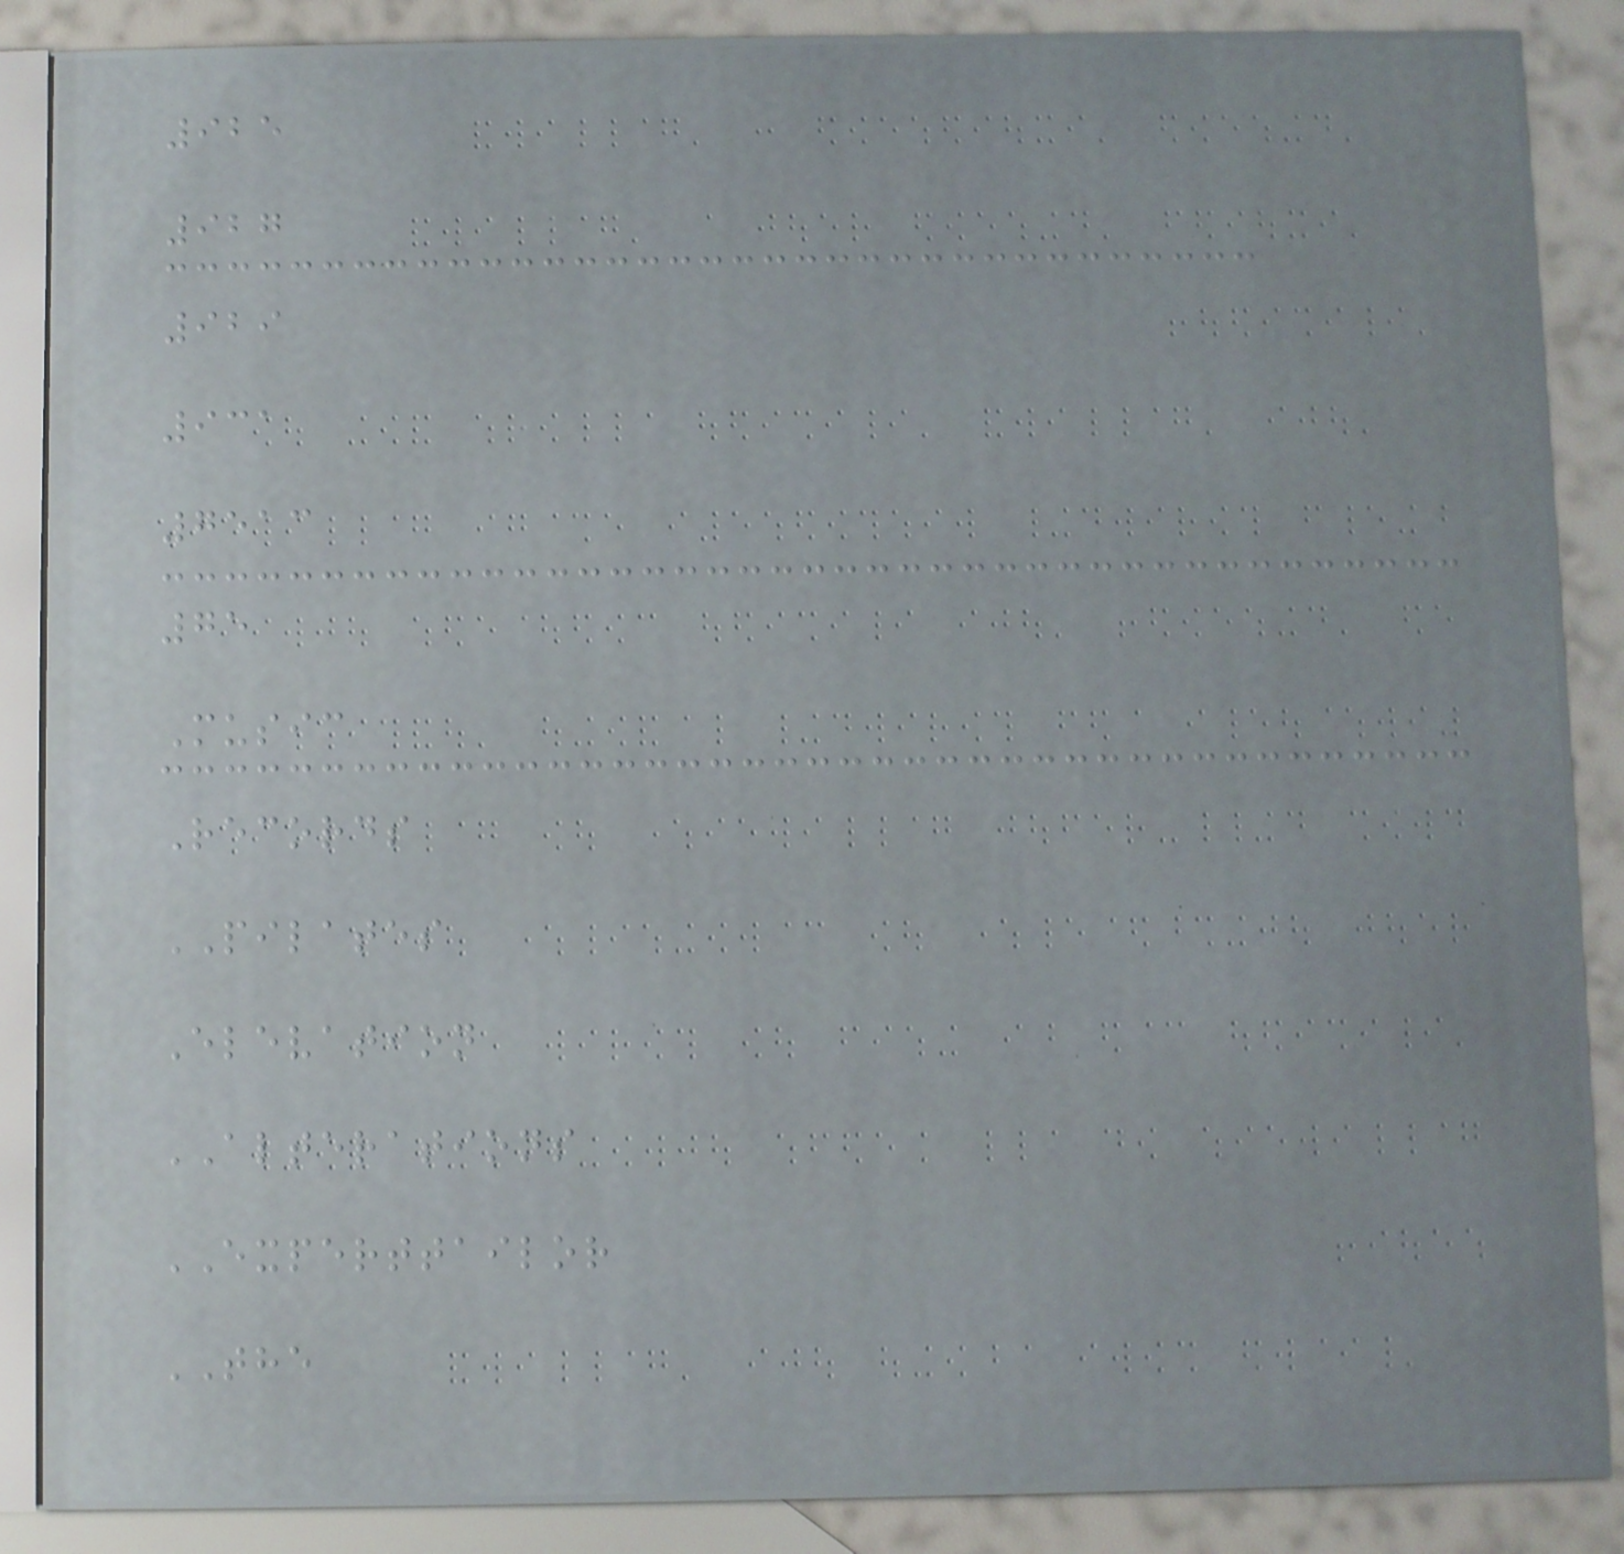925
927
929
931
7513
75
Music
Records
PILATES
Elevation
ALTERATIONS
EXPERTTAILOR
THE
